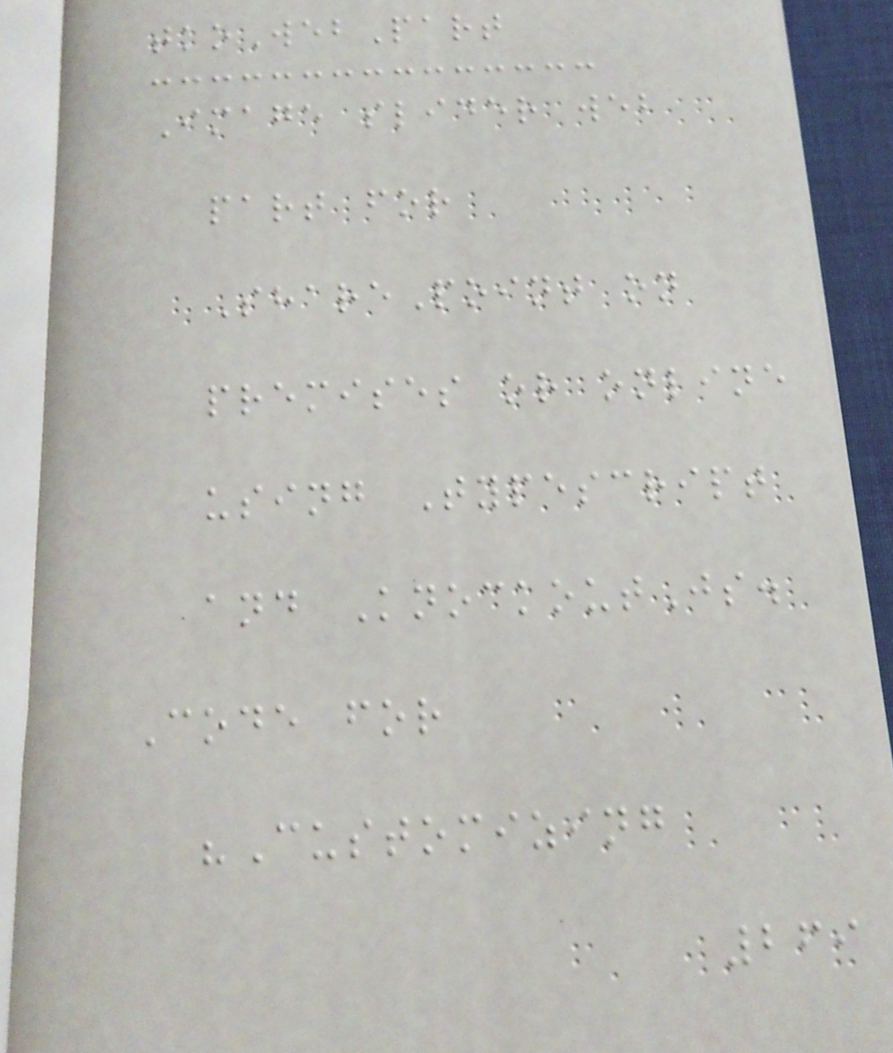tkoWebPart
Image slider web
part for
SharePoint on
premises or online
using Typescript
and KnockoutJs.
Code for
"Customizing
269
